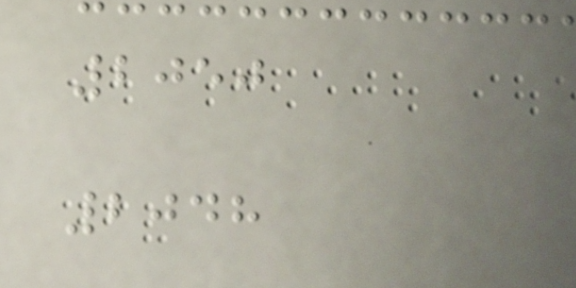2050
2048
